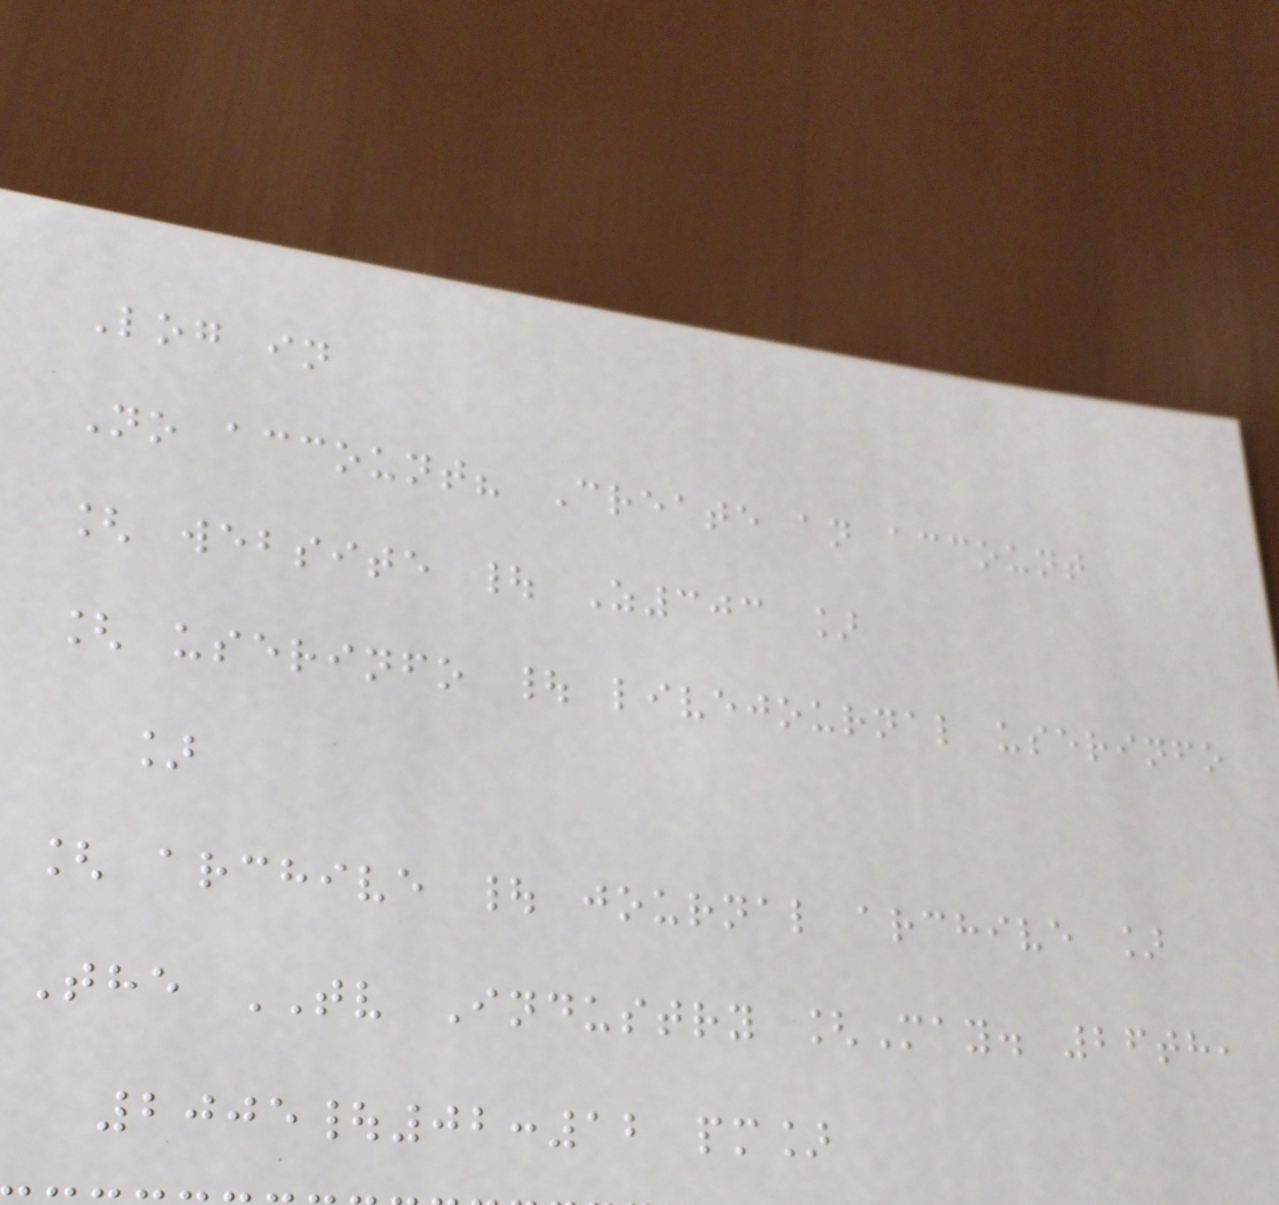Log in
No account? Create an account
[ website | Z303 ]
[ userinfo | livejournal userinfo
]
[ archive | journal archive ]
The TV Industry [May. 26th,
2005|02:12 pm]
